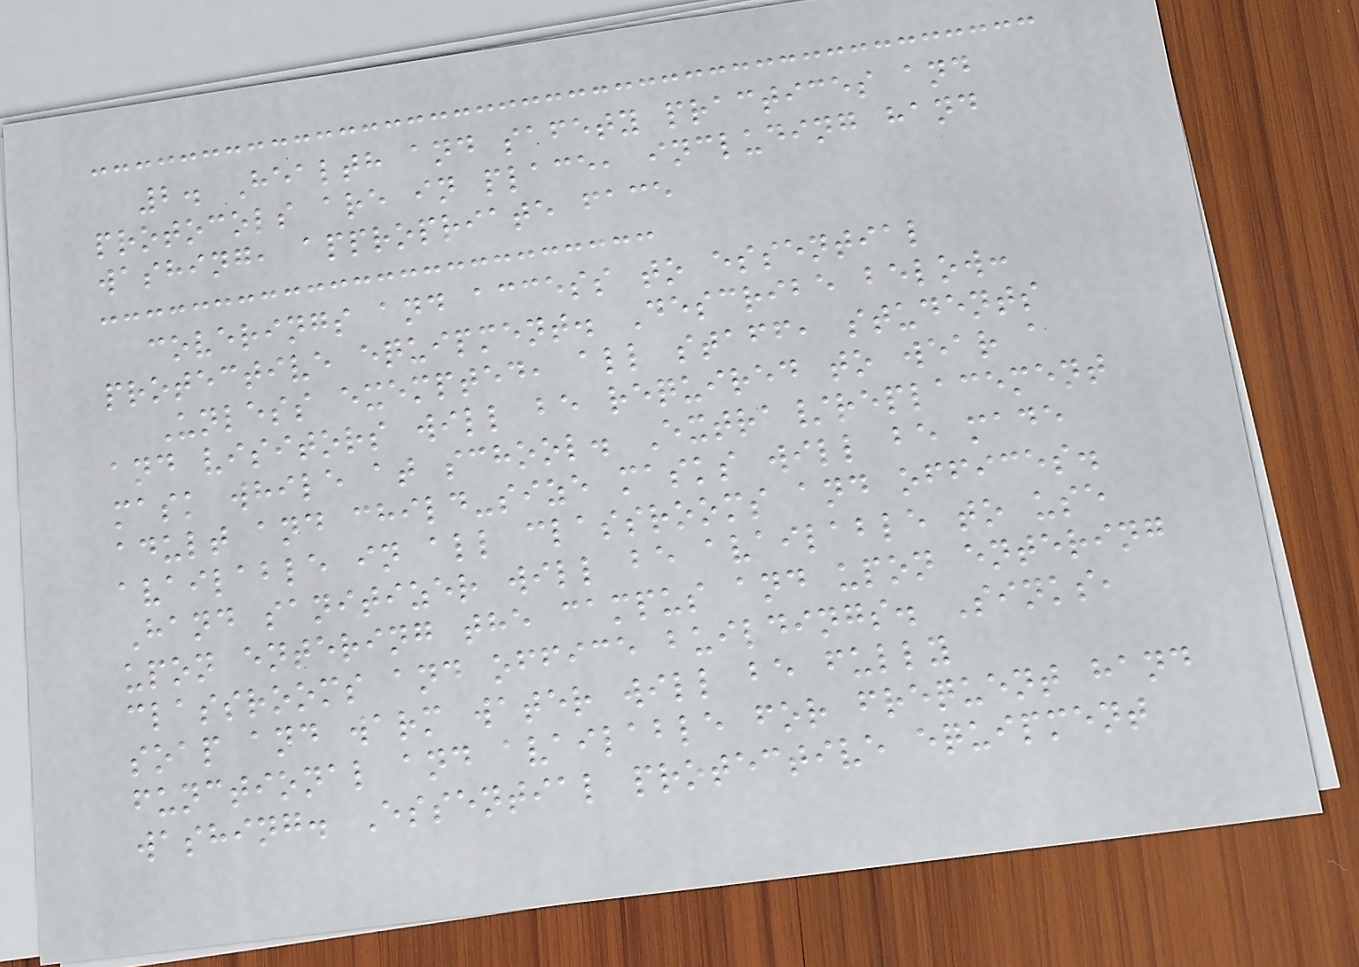2. Health and safety practices and
protocols are in place, including hand
washing, appropriate face
coverings and access to essential
protective equipment. Describe below:
Unless exempted, all staff, students
and visitors will be required to wear a
mask while at school. Extra/replacement
adult and child-size masks will be made
available in all classrooms and offices.
Hand sanitizer will be available to use
upon entering the campus and upon entering
classrooms and office buildings. Sinks,
soap and warm water will be fully
functional and available for frequent hand
washing. Essential protective equipment
